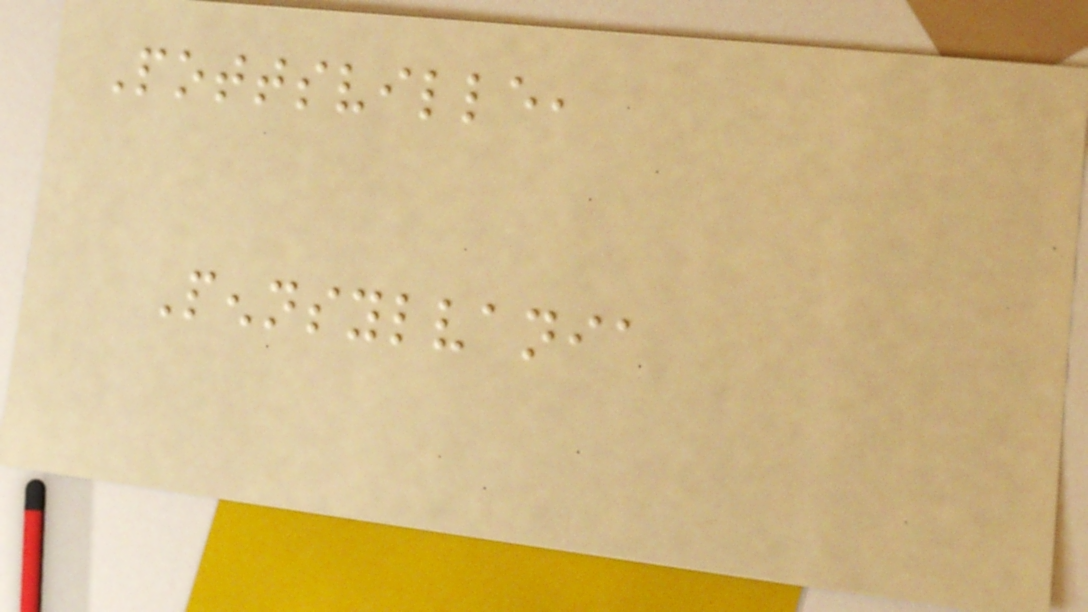Pottsville,
Pennsylvania
